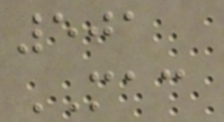501
MAC
